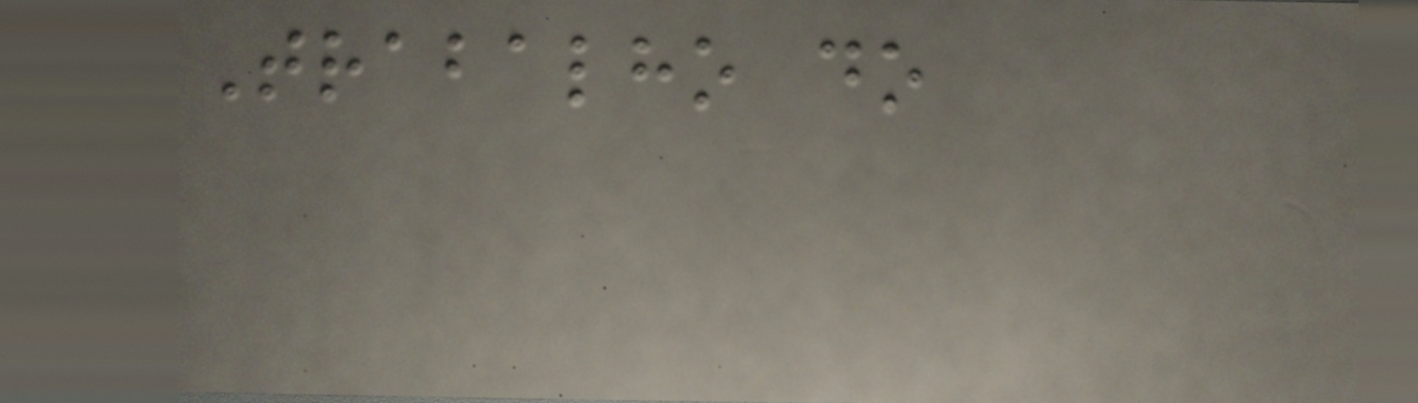Trabalho do
